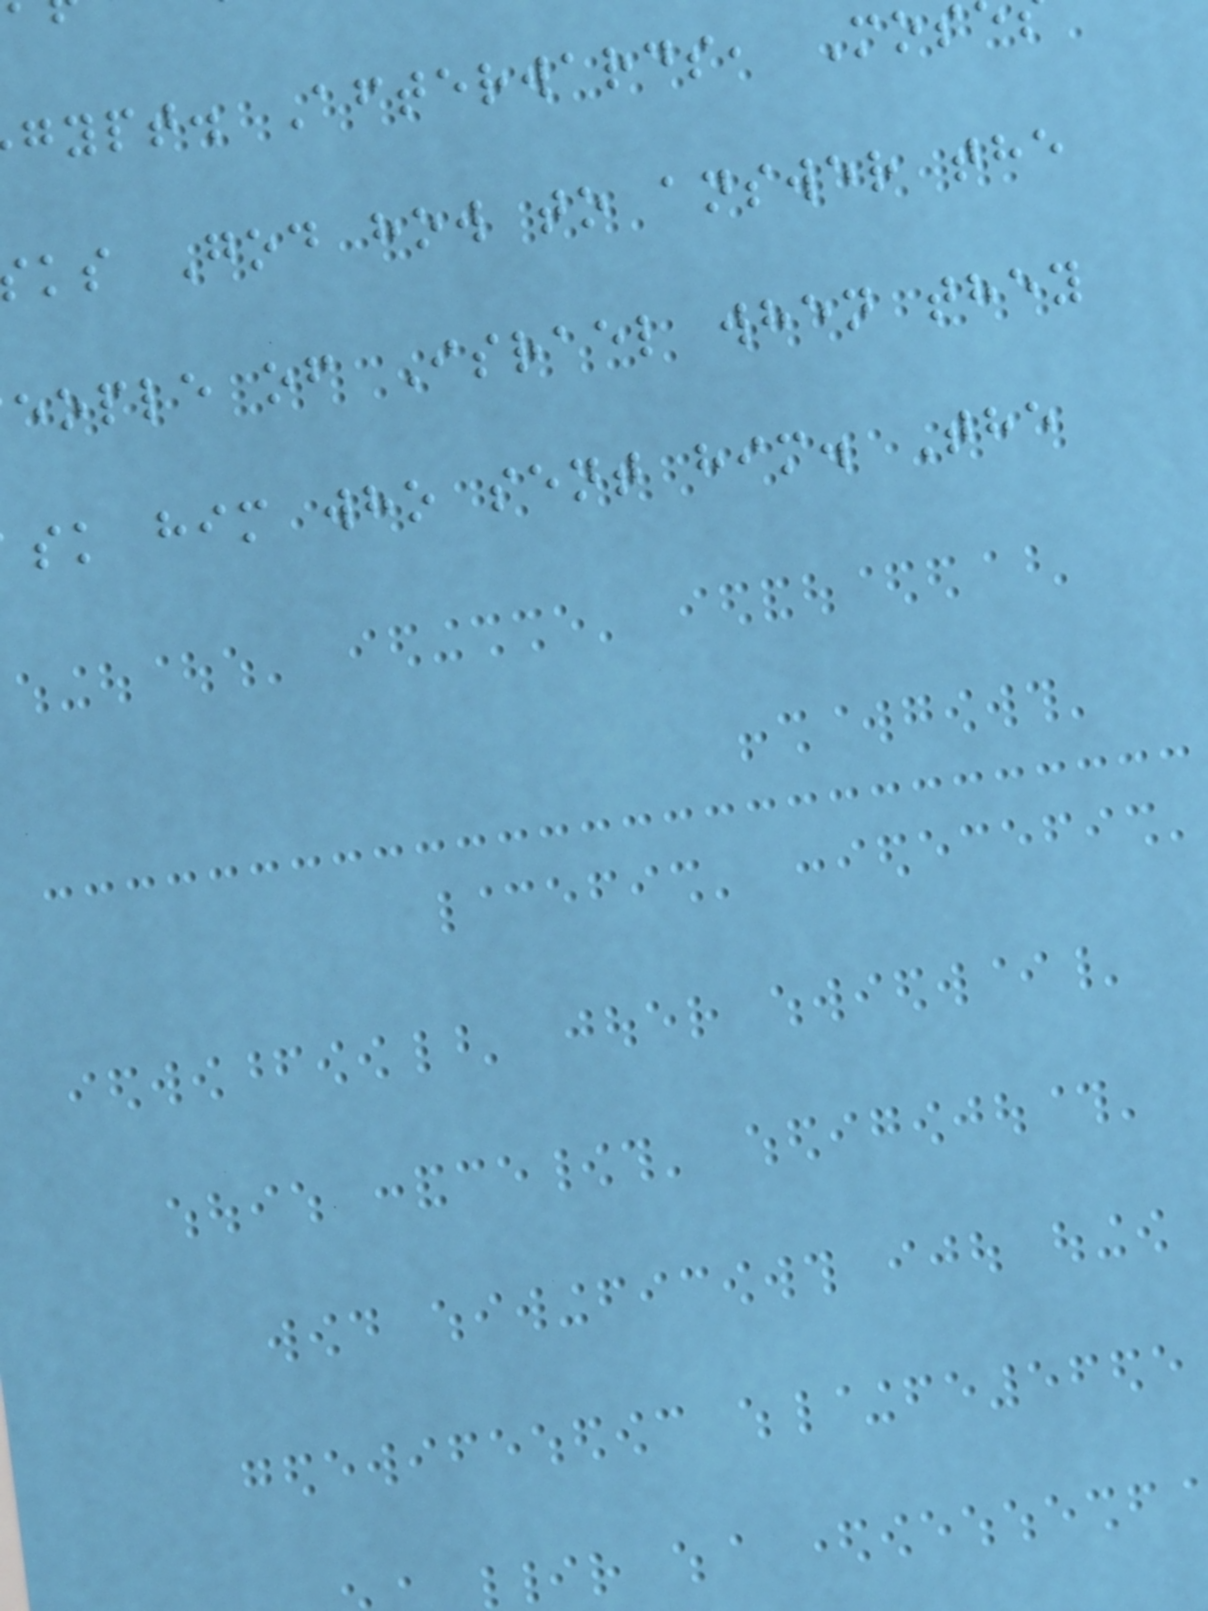gypt. Afterwards, Mos
ks God how to answer the
eople of Israel when they
sk him who sent him. The
